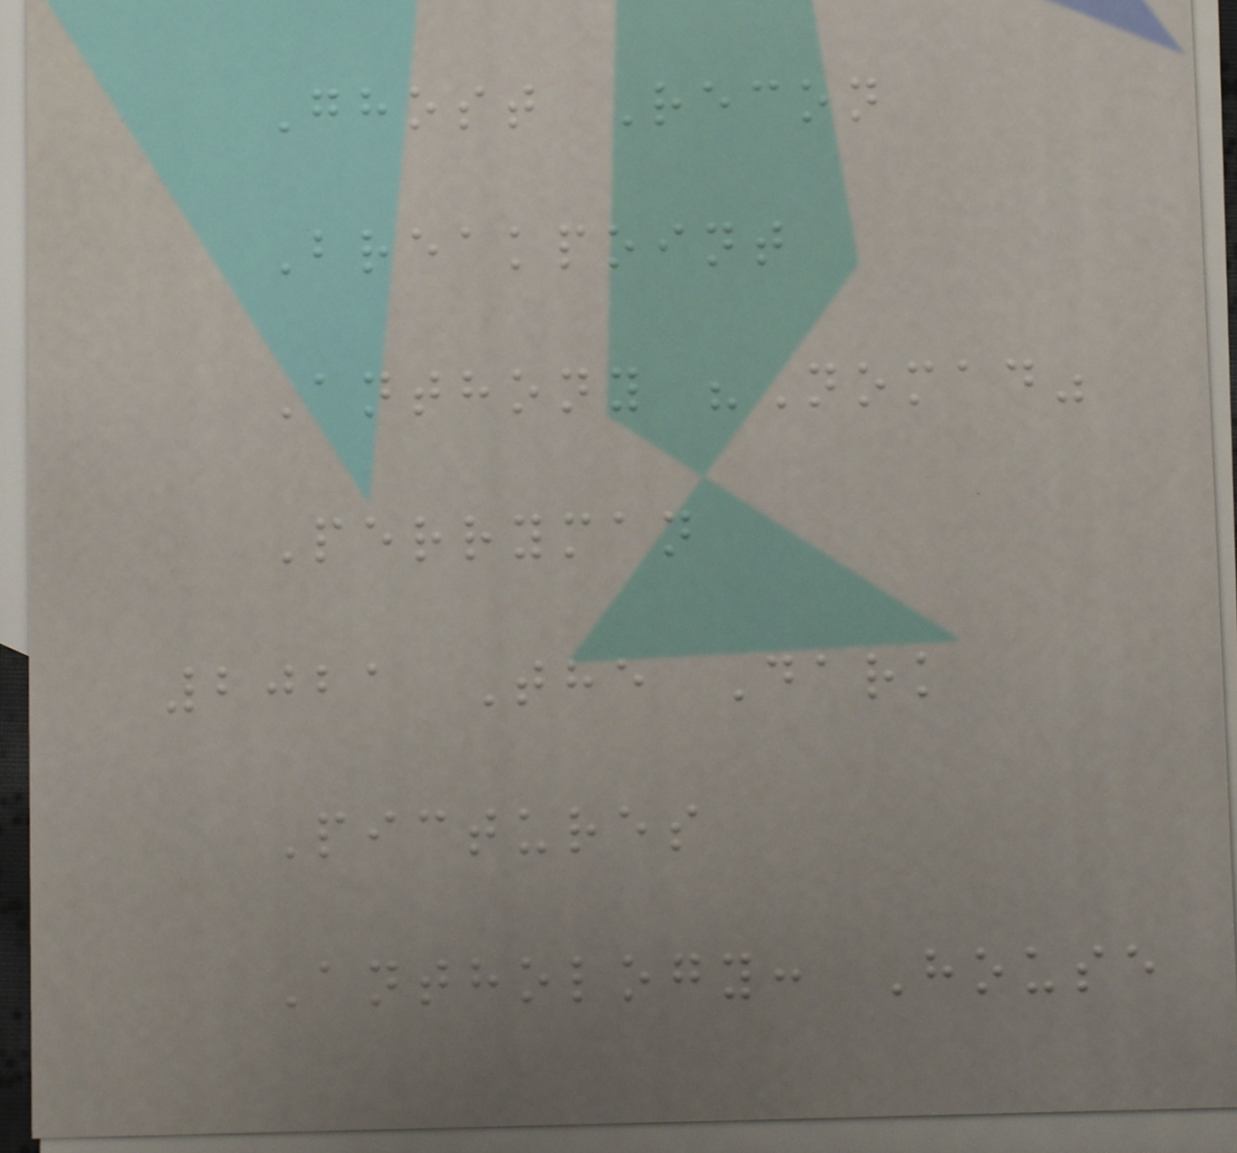Ghost Recon
Breakpoint
Anthony "Nomad"
Perryman
2021 The Dark
Pictures
Anthology: House
